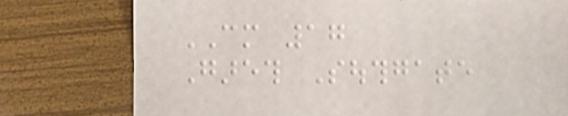CM 17
Gareth Southgate
